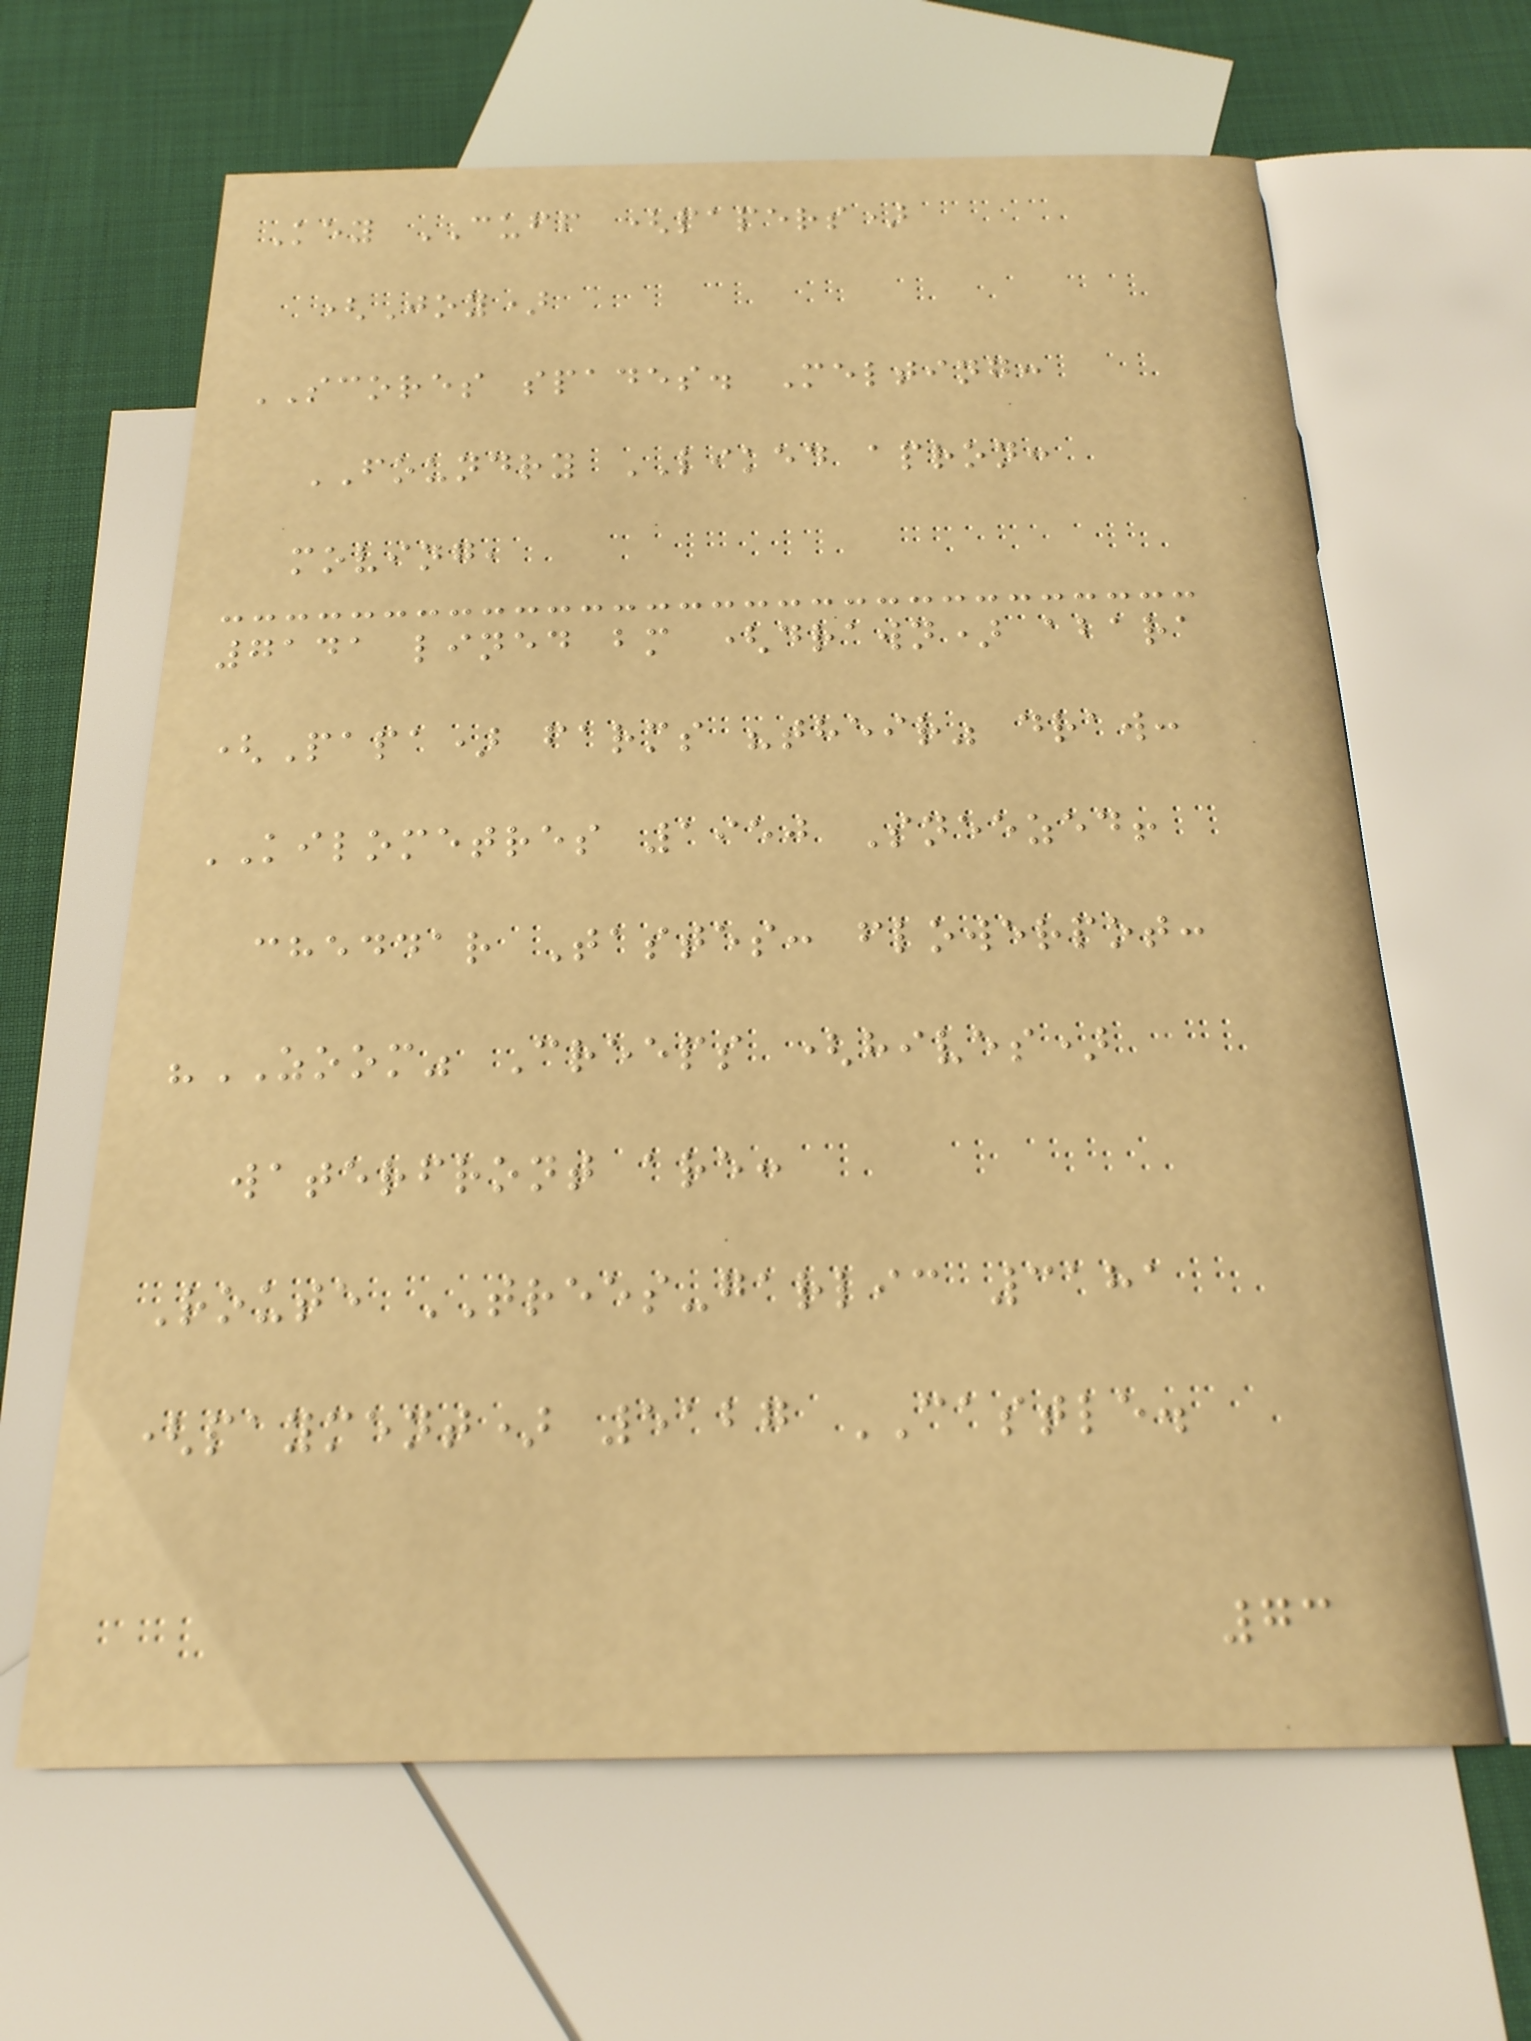Key CUFF (papers)
(Joy)
SCORES spades. Melting:
FOUNDRY LIKED apron:
moving,
7141 lined bm (drawn) abara
(Papa) farms "their" draw:
KILOMETRES 1950 Sneezed!
cheddar Tastes: flowerpot:
"ZOOM" Creeps (hives)
waterfront are:
Route TREES-garlic 3181
(payment) 5127 CASTLE.
73
